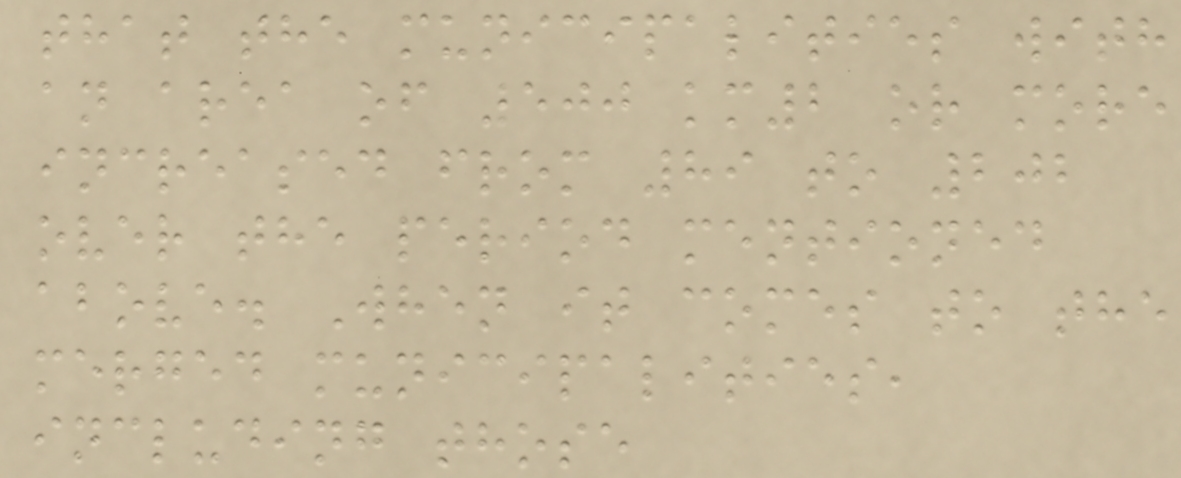that the municipalities with
an area of 500 km2 or more
increased from 89 to 202
over the period mentioned
above. When it comes to the
merged municipalities,
including those
